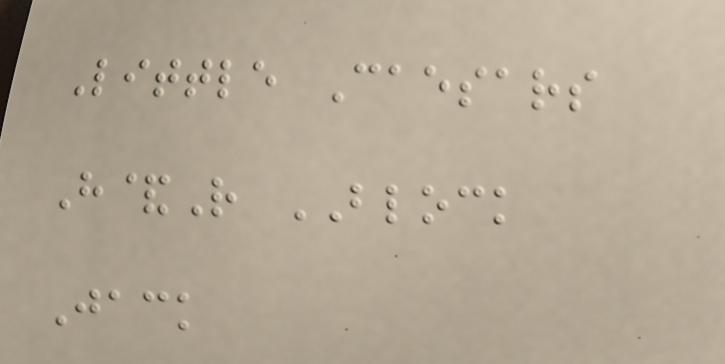Little Caesars
H&R BLOCK
Jack
